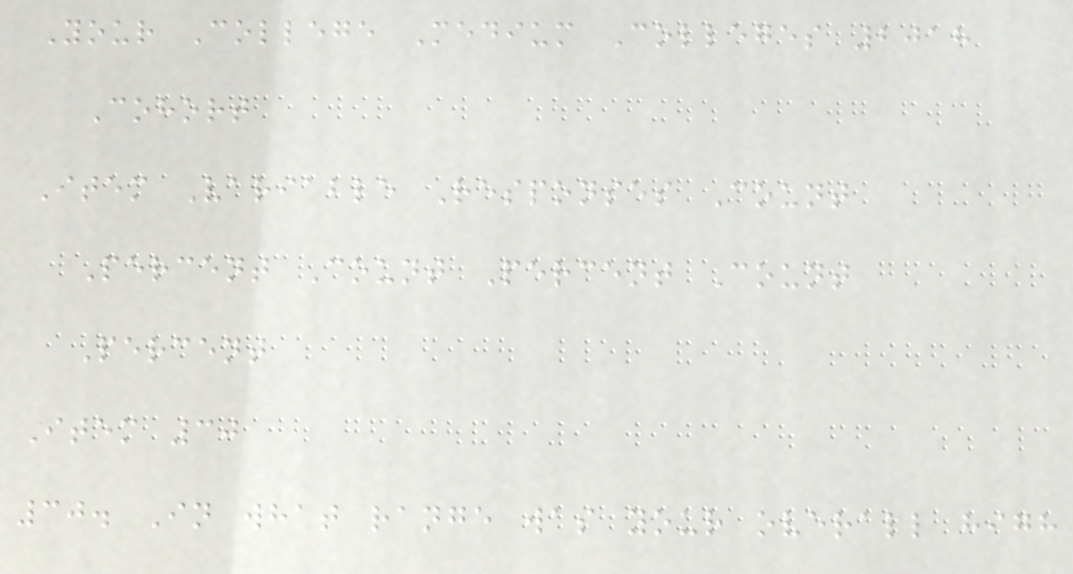Your College Medium Colleges 2018
Cohort
Item Variable Responses Count
Percent Count Percent Count
Percent
Item 30
30. In what range was your overall high
